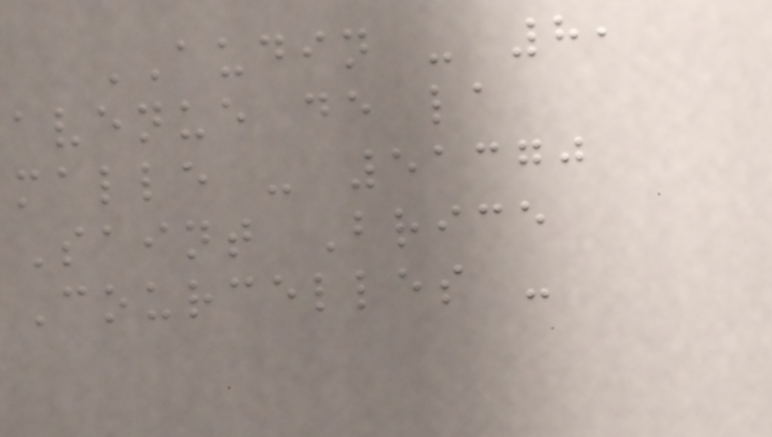AUDIN - 8,
avenue de la
malle - 51370
Saint Brice
Courcelles -
